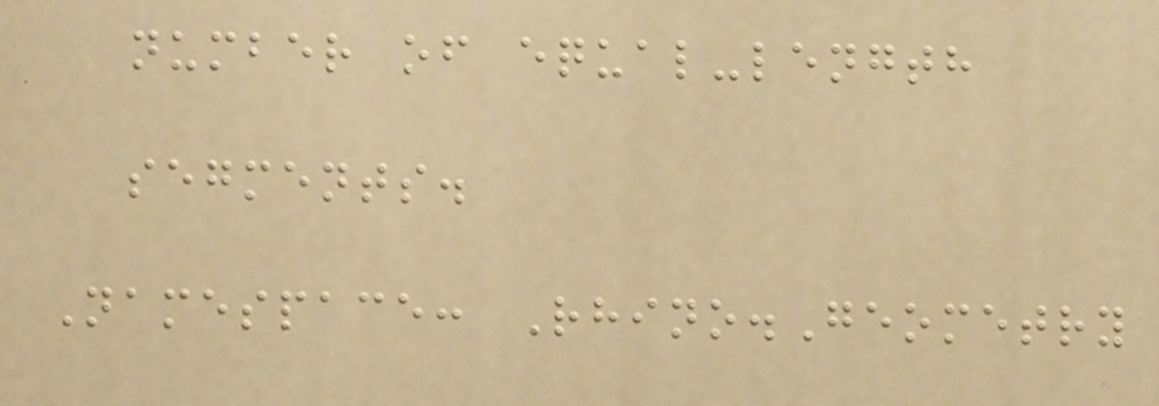number of equal-length
segments.
Namespace: Rhino.Geometry
